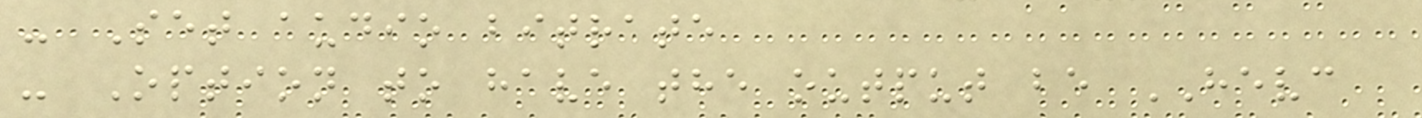- Set audio bitrate
- Option to have the output be HEVC
